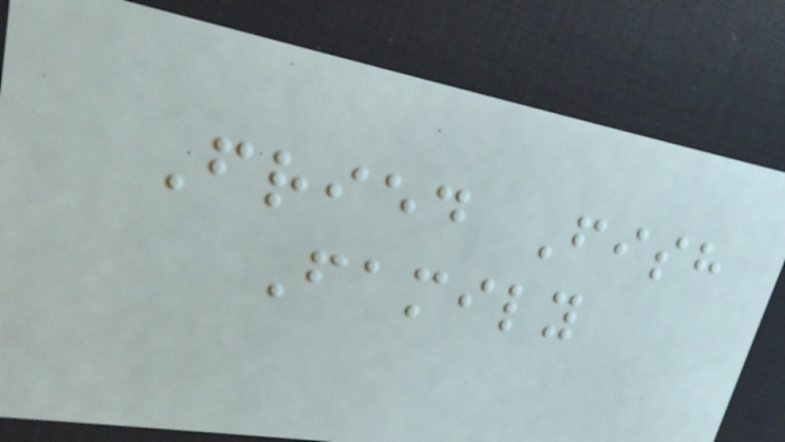Fried Fish
Family
